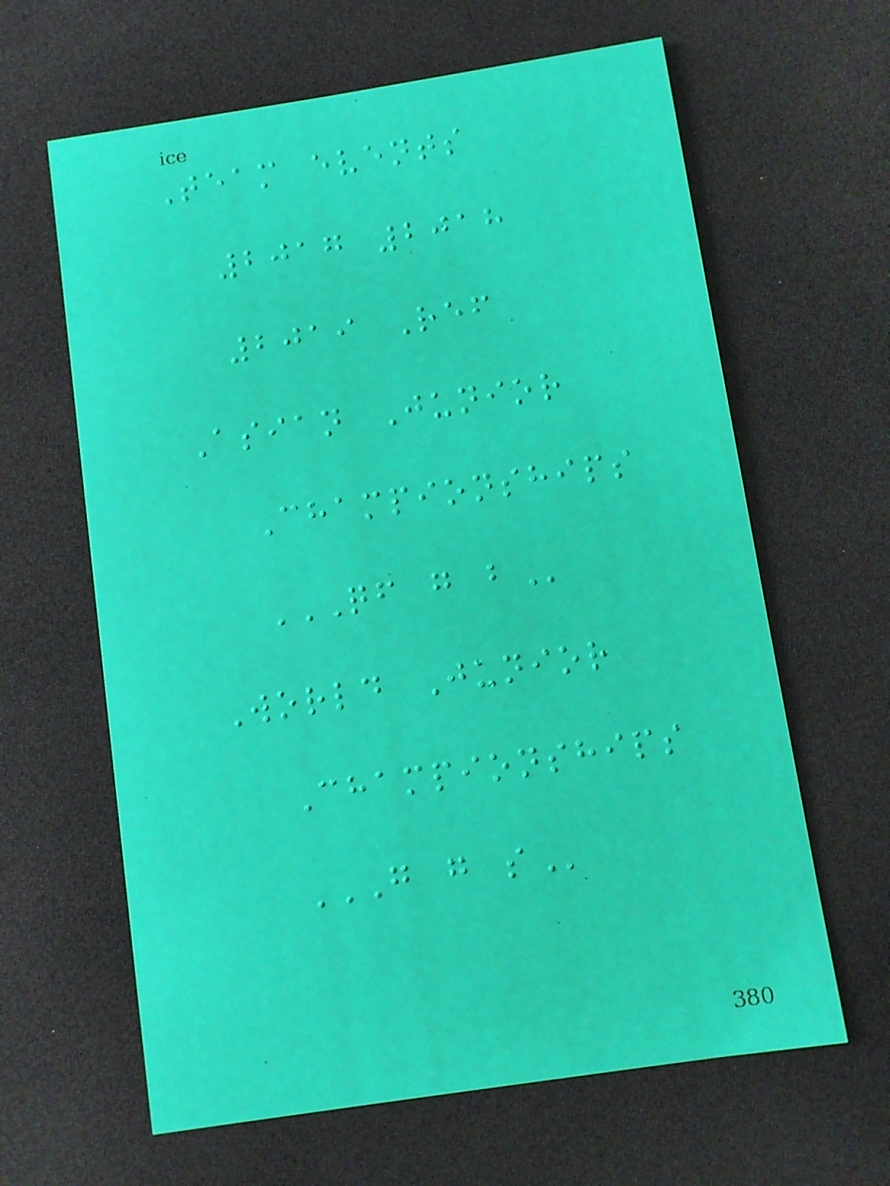Team events
2017 2018
2019 Ref
Asian Junior
Championships
QF G B
World Junior
Championships
G G S
